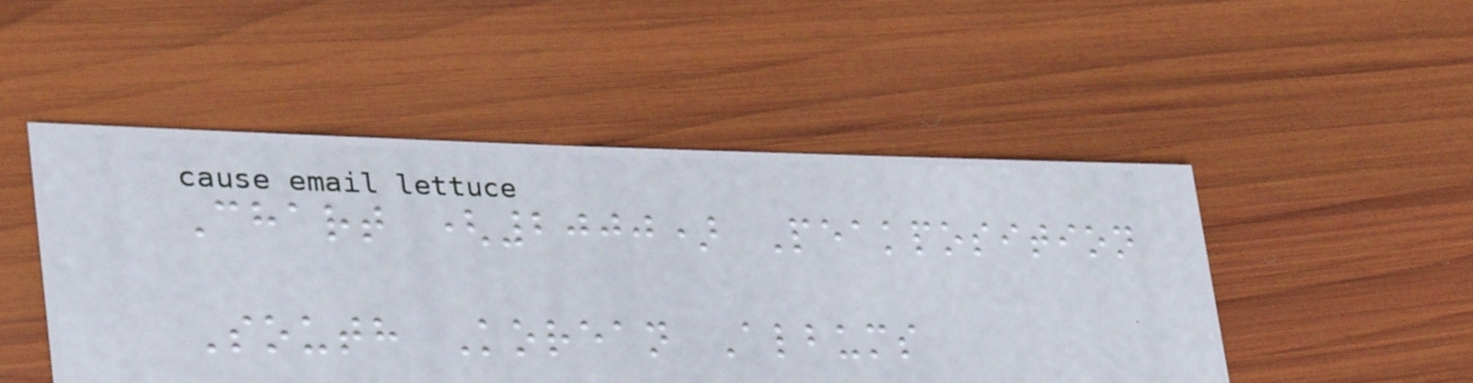Chart (2000) Peakposition
South Korean Albums
